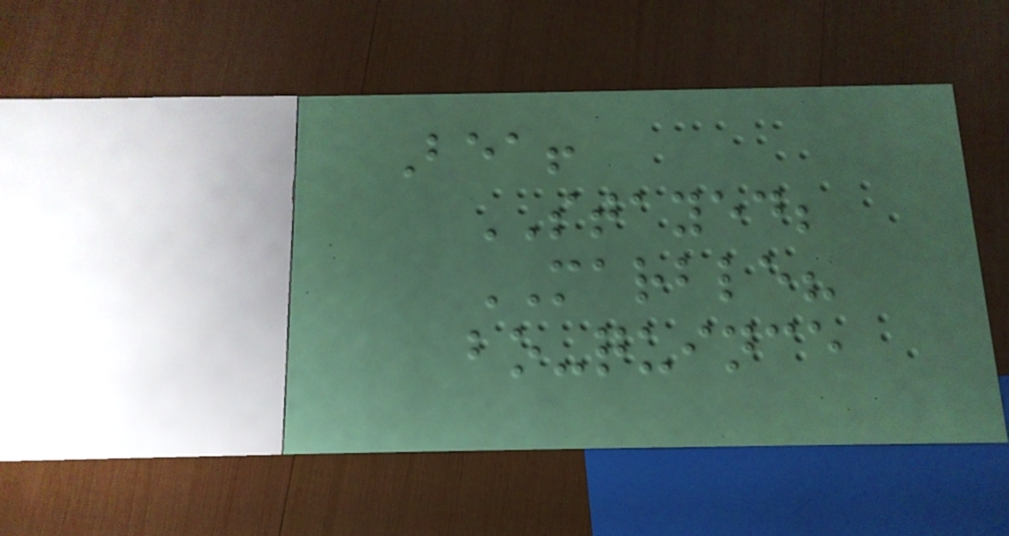Bea!
STAYED;
MARBLE?
bo-quince
